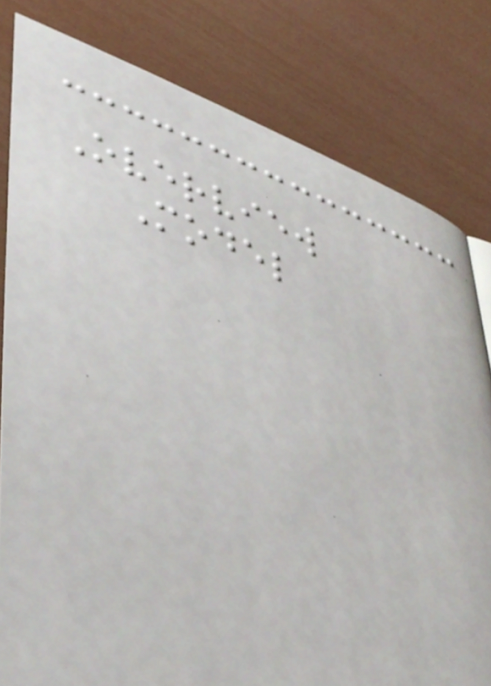Overview
Model
